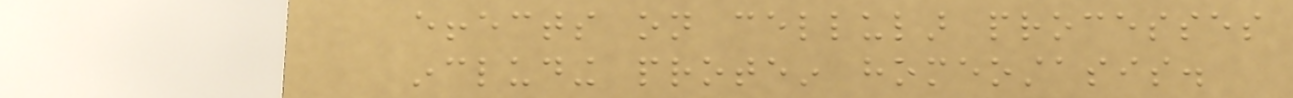effects on cellular processes
including protein homeostasis.
